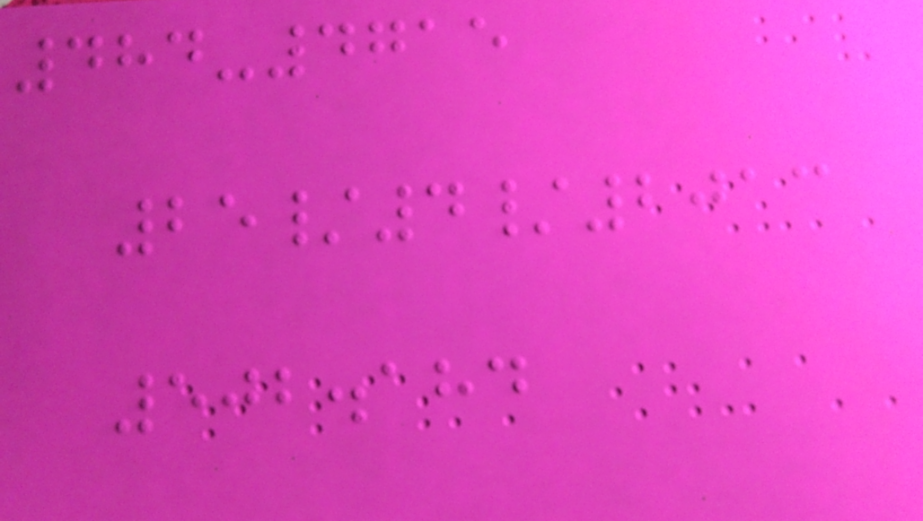484-4715
25/4/2013
502.184
